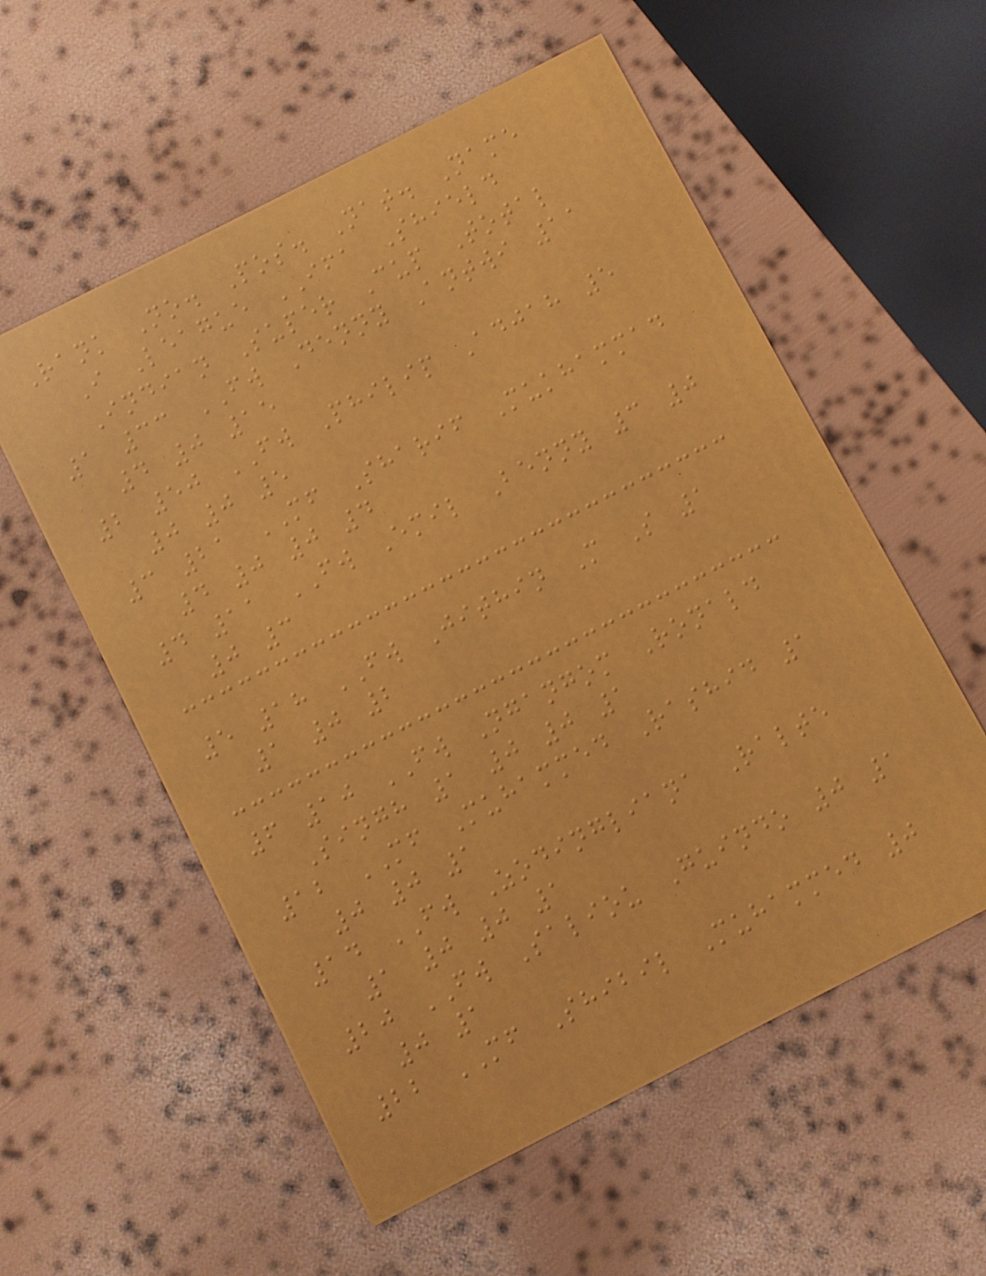Rank No. Pos. Nat. Name
I League IFA Shield
Indian Super Cup Total
1 33 FW Denny Antwi 11
4 0 15
2 50 FW Philip Adjah 5
0 0 5
3 21 MF Sharif Mukhammad
4 0 0 4
4 11 FW Emil Benny 3 0
0 3
5 18 FW Jithin M S 1
1 0 2
6 10 FW Ngangom Ronald
Singh 1 0 0 1
12 MF Muhammed Rashid 1
0 0 1
14 FW Zodingliana Ralte
1 0 0 1
20 FW Saliou Guindo 0 1
0 1
22 MF Shibil Muhammed 0
